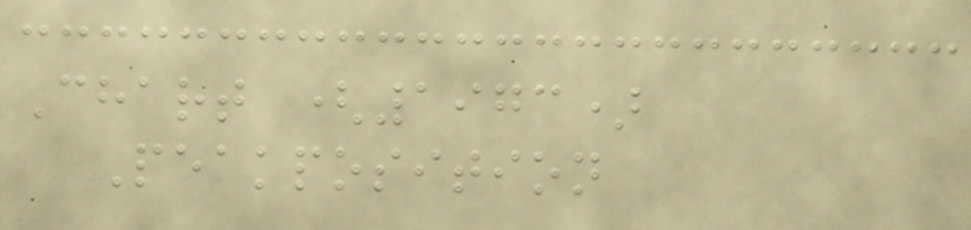Chart (1973)
Peakposition
